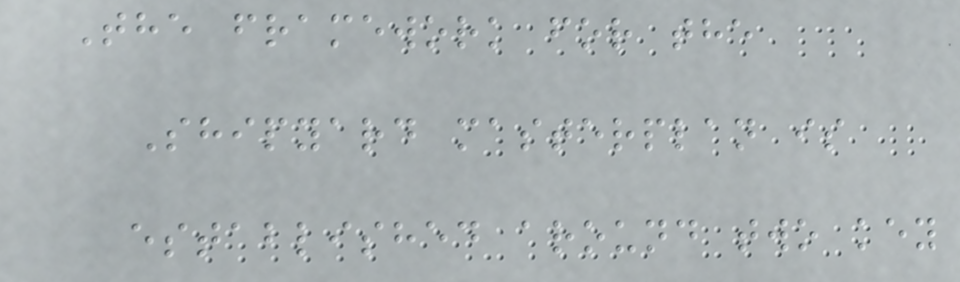The framework for the
Shipyard masterplan is
established around two key
